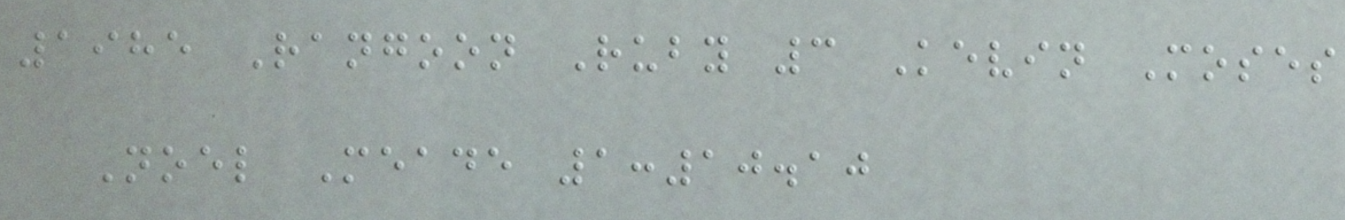1985 Rangoon Ruby 3 Kevin Moses
Noel Meade 1:10.10
